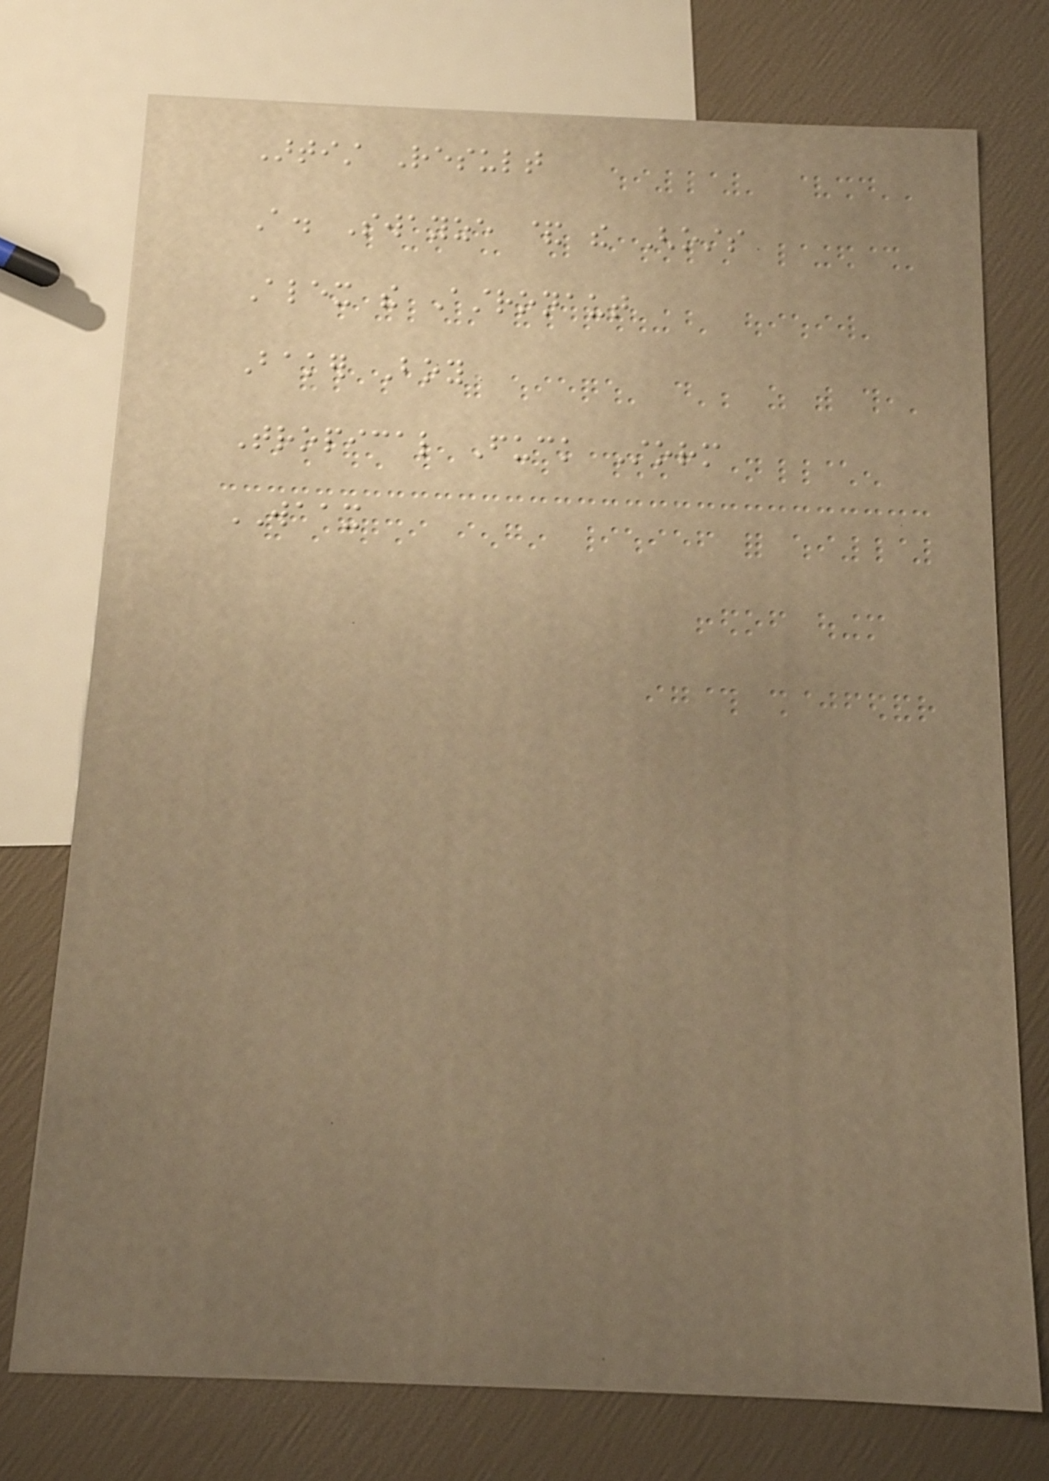Artist Result
A. Swayze & the Ghosts
Alex the Astronaut
Baker Boy
Tropical Fuck Storm
WAAX
